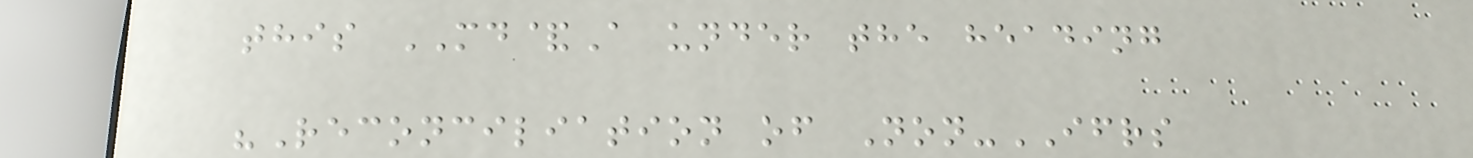this MD&A under the heading
"Reconciliation of Non-IFRS
